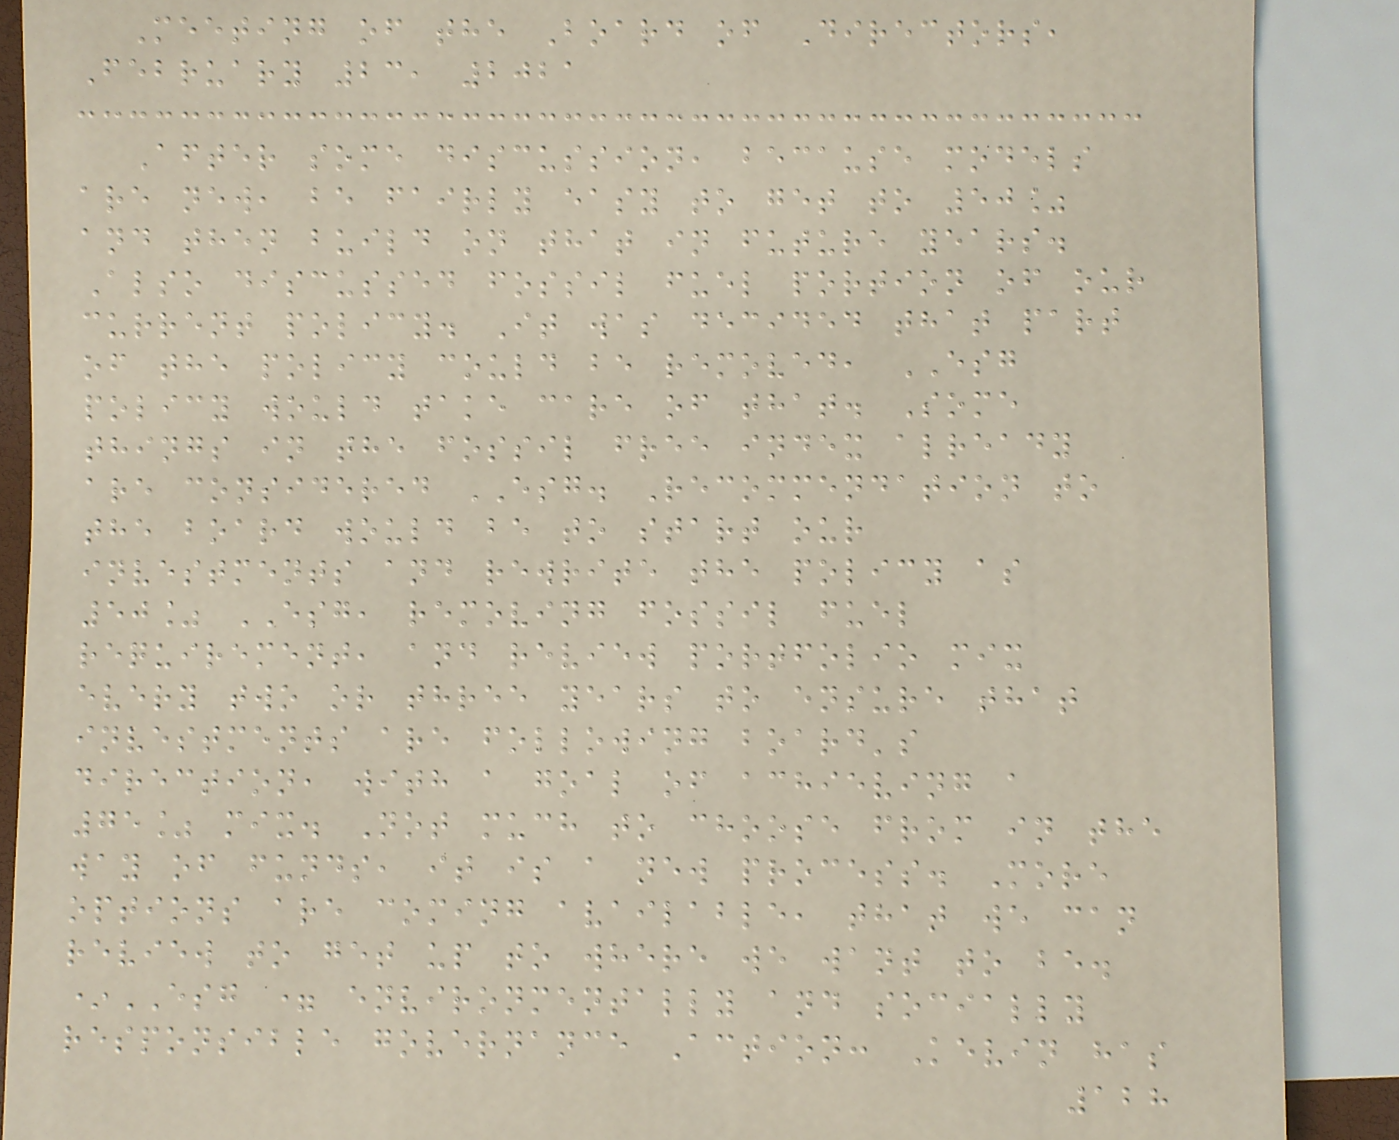Meeting of the Board of Directors,
February 23, 2021
After some discussion, because models
are new, be fairly easy to get to 50%
and then build on that in future years.
Also discussed fossil fuel portion of our
current policy. It was decided that part
of the policy could be removed, ESG
policy would take care of that. Some
things in the fossil free index already
are considered ESG. Recommendation to
the board would be to start our
investments and rewrite the policy as
50% ESG, removing fossil fuel
requirement, and review portfolio mix
every two or three years to ensure that
investments are following board's
direction, with a goal of achieving a
75% mix. Not much to choose from in the
way of funds, it is a new process. More
options are coming available, that we can
review to get up to where we want to be.
*ESG = environmentally and socially
responsible governance Action: Kevin has
128
